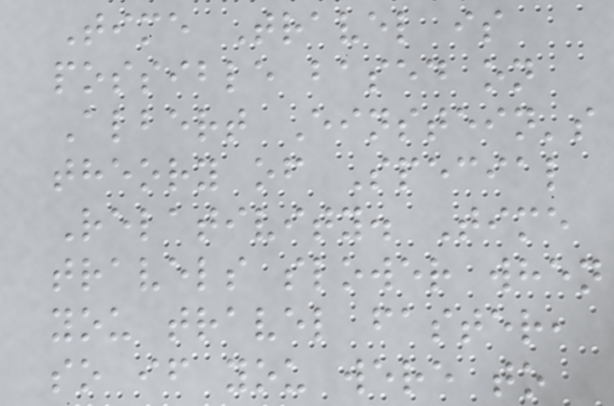Time Travel is
possible based on
Albert Einstein's
theory of Special
Relativity. Time
travels slower when
you travel faster,
so if you were to
